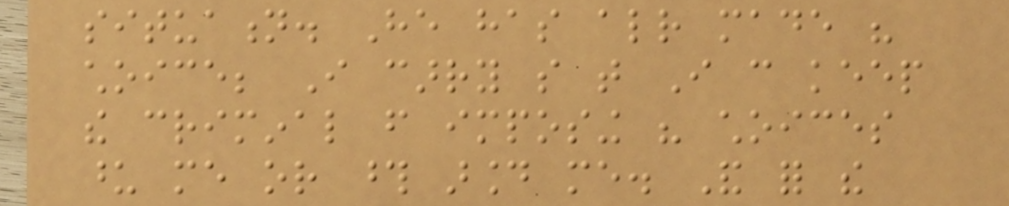situation. He has already made his
choice; I carry so that I can keep
the criminal from imposing his choices
upon me or those around me. And for the
